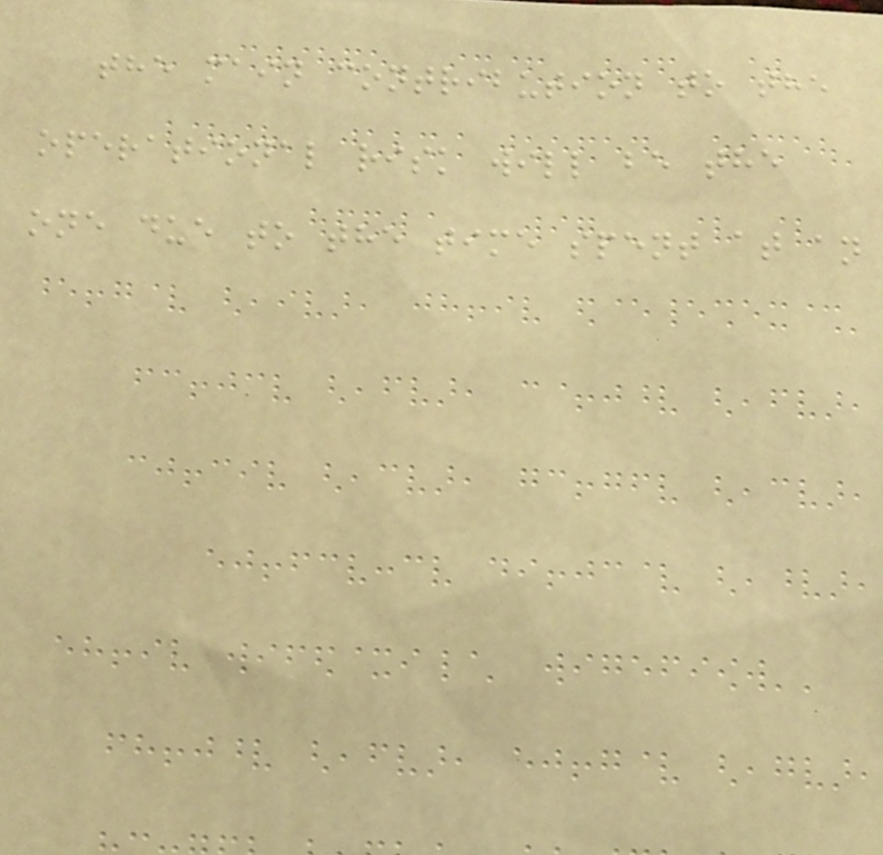the main contribution to the
operational risk will be the
one due to the time spent at an
